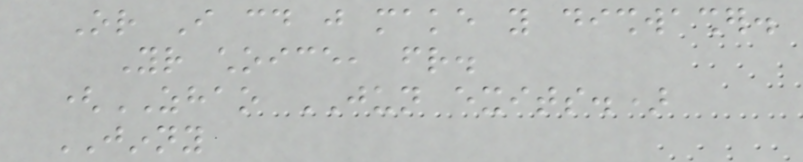Or I could just make you dishwasher.
Your choice, friend.
(ZHAO JUN exits.)
JINNY
